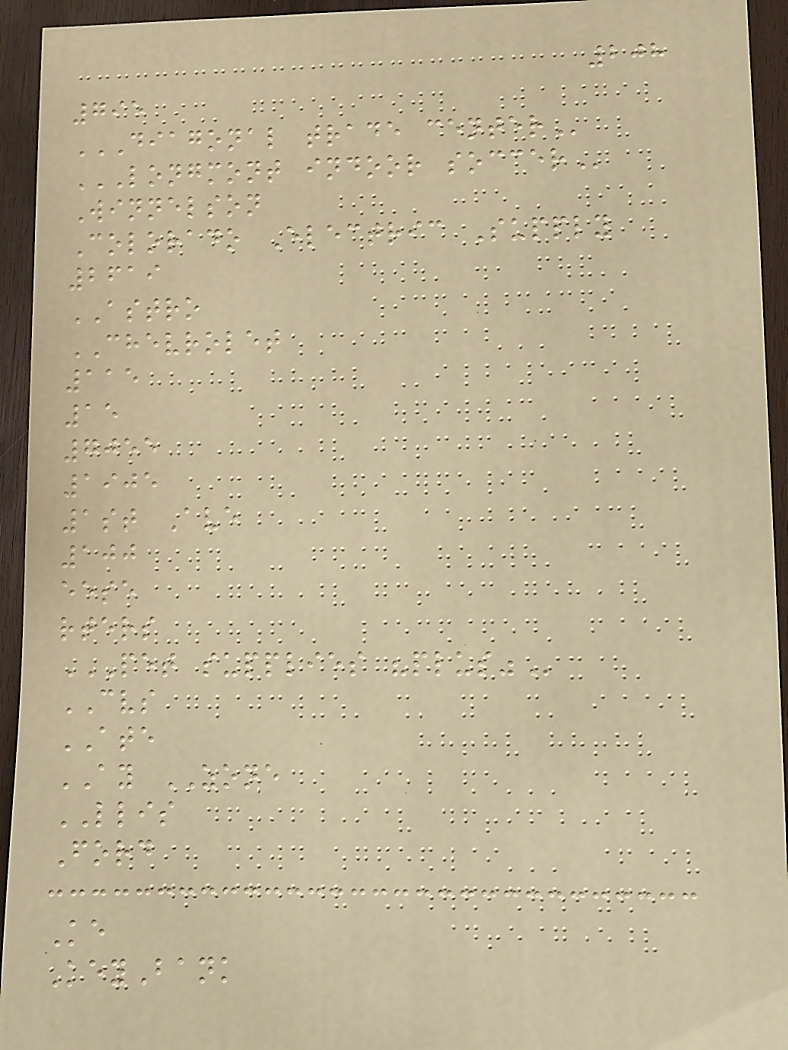208
795
DIAGONAL TRADE CENTER
LONGMONT INDOOR SOCCER
Winnelson
Colorado Electric Supply
2619
ASTRO
CHEVROLET
115
15
7055
1905
1st Ave
100
eese
rters
PET SUPPLIES "PLUS"
CVS
ATE
AY ZONE
LLIS
Ford
Ke
KeyBank
